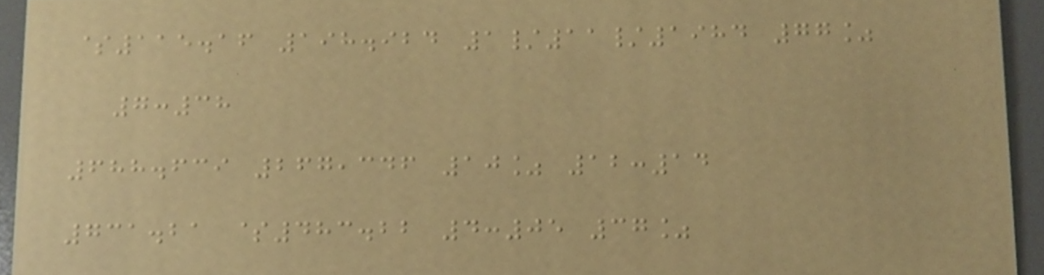$115.16 198.924 1/11/1984 77%
7:38
688.639 267,346 10% 12:14
731.21 $483.22 4:05 37%
